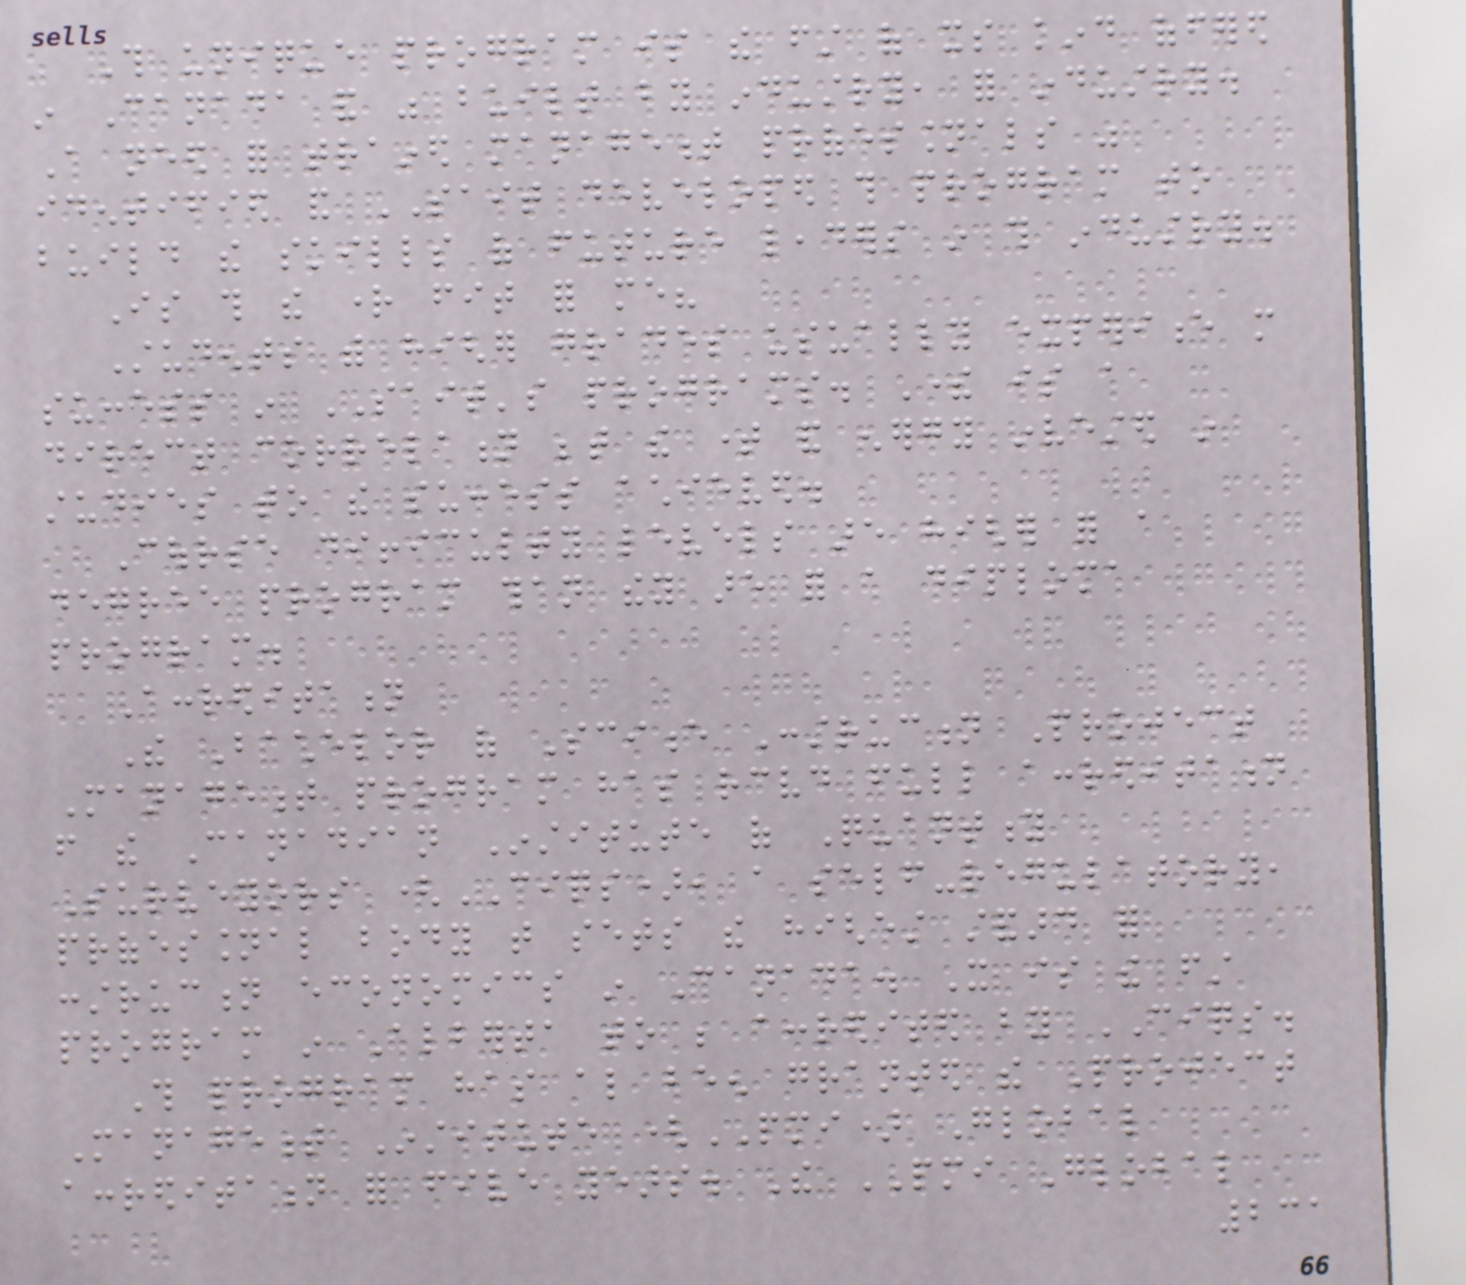This unique program is the first of its kind offered
in Canada and was built by industry, for industry.
A need for trained management professionals was
identified and SAIT developed this program to
build the skills of future leaders in this industry.
Is this the right fit for me?
Students with higher grades usually experience more
success in SAIT's programs. There is a
direct correlation between the time and energy invested in
studies to the success achieved.
Course difficulty levels are higher for a
degree program than they are for a diploma
program.
Accreditation
The Bachelor of Science Construction Project
Management program has received full accreditation
from the Canadian Institute of Quantity
Surveyors (CIQS), a self-regulatory,
professional body that sets the highest standard for
construction economics in Canada. It is the first
program in Alberta to be accredited by CIQS.
This program has also been granted the Project
Management Institute (PMI) Global
accreditation for five years. The PMI Global
231
